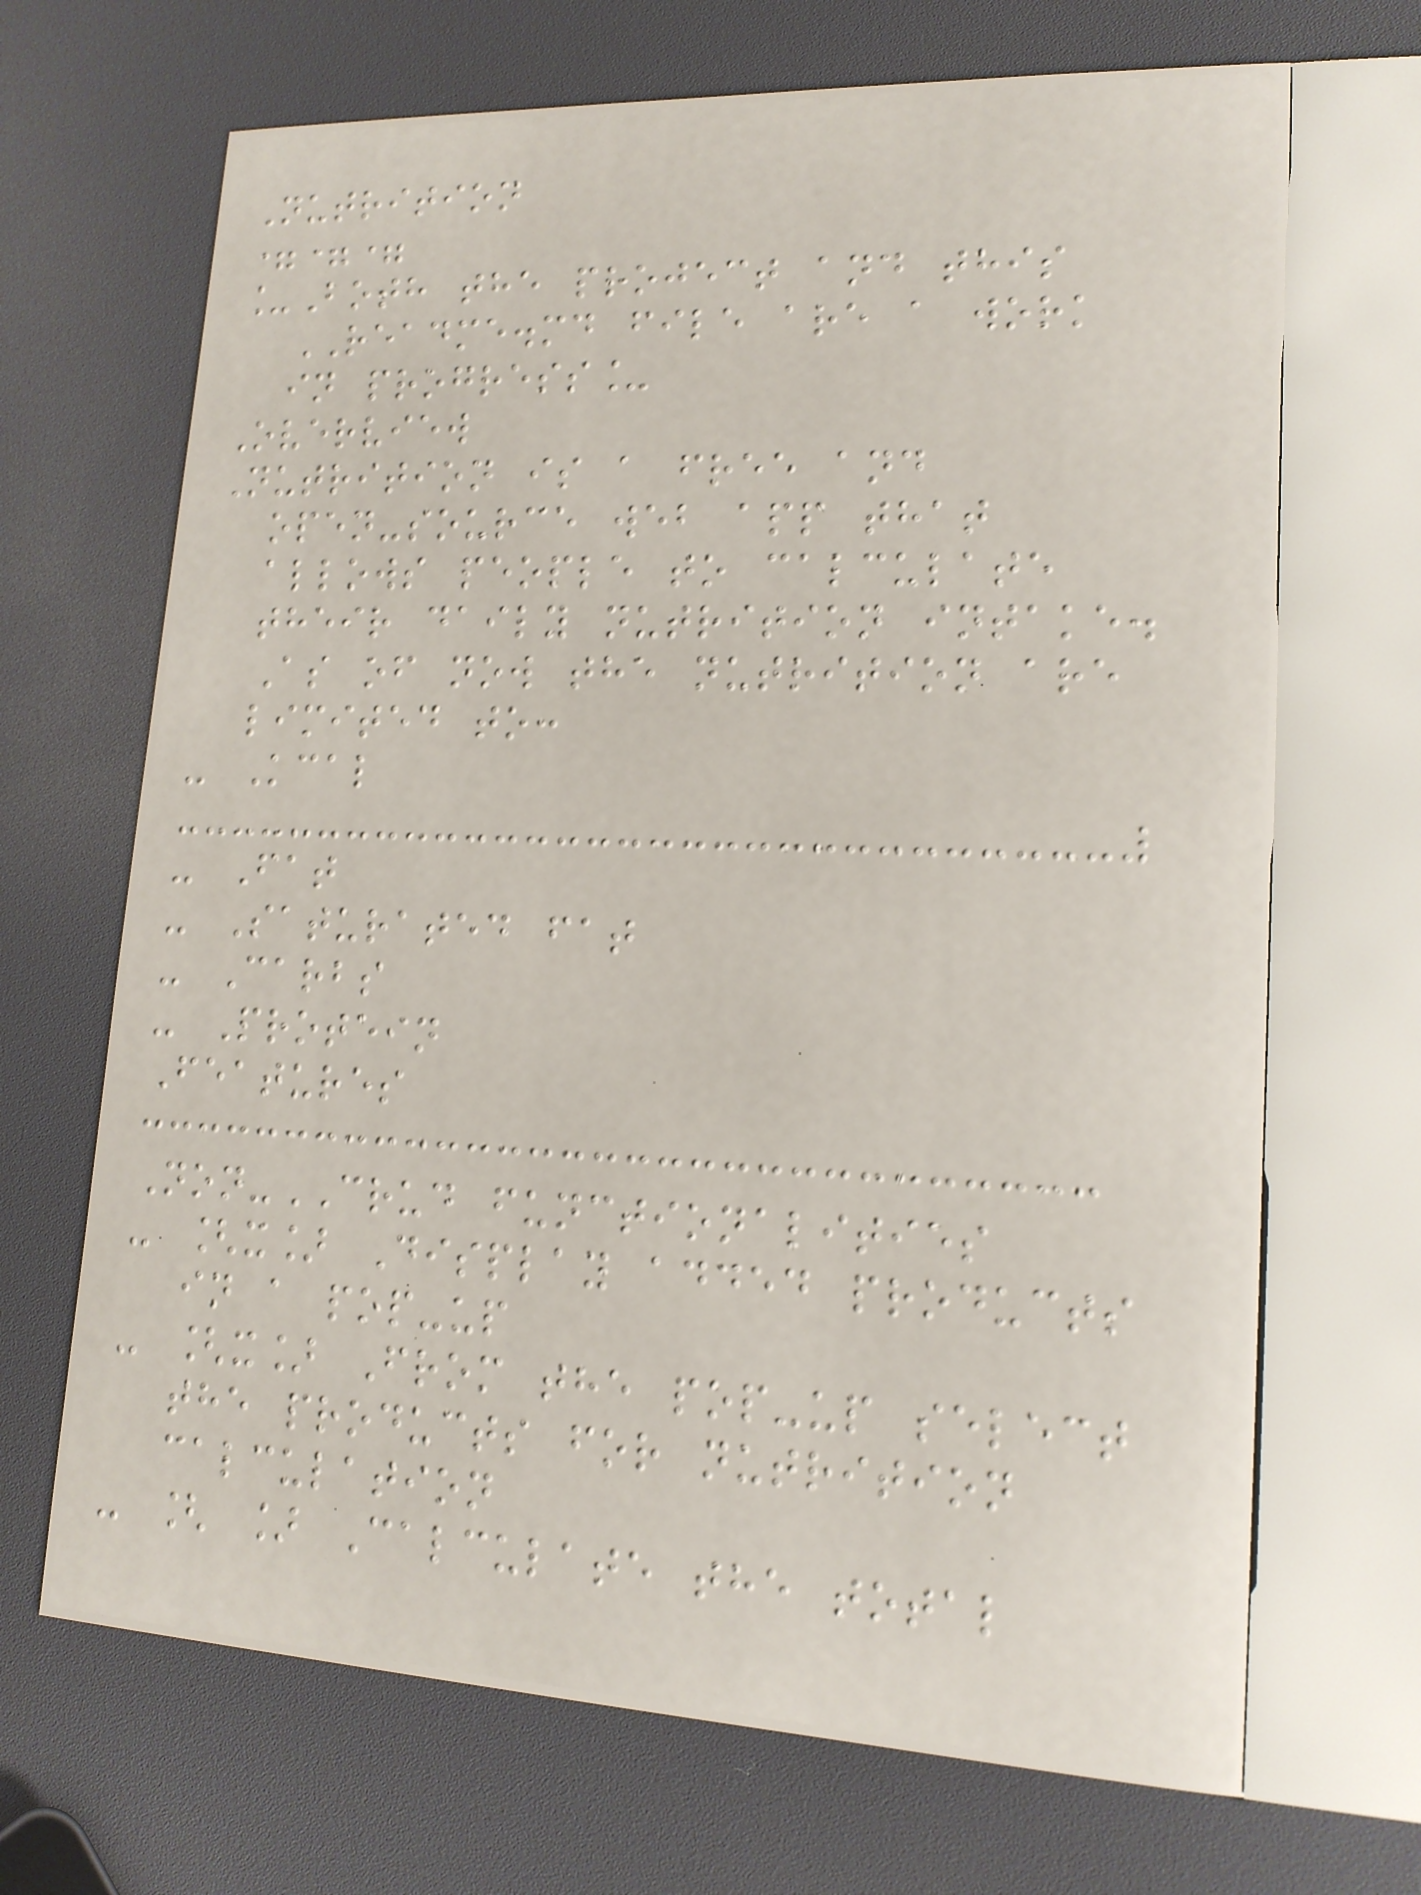Nutrition
===
_Both the project and this
README.md file are a work
in progress_
Overview
Nutrition is a free and
open-source web app that
allows people to calculate
their daily nutrition intake.
As of now the nutrition are
limited to:
- Kcal
- Fat
- Saturated fat
- Carbs
- Protein
Features
Non-CRUD functionalities
- [x] Display added products
in a pop-up
- [x] From the pop-up select
the products for nutrition
calculation
- [ ] Calculate the total
